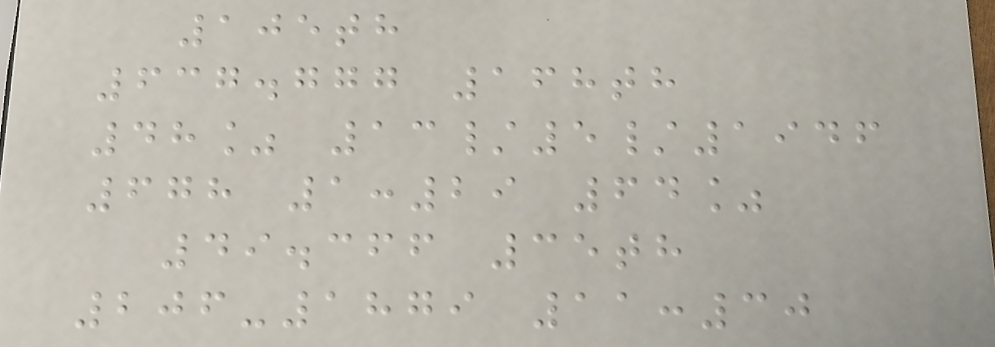105th
637.777 168th
48% 13/5/1946
678 1:29 64%
49.366 35th
206-1879 11:30
